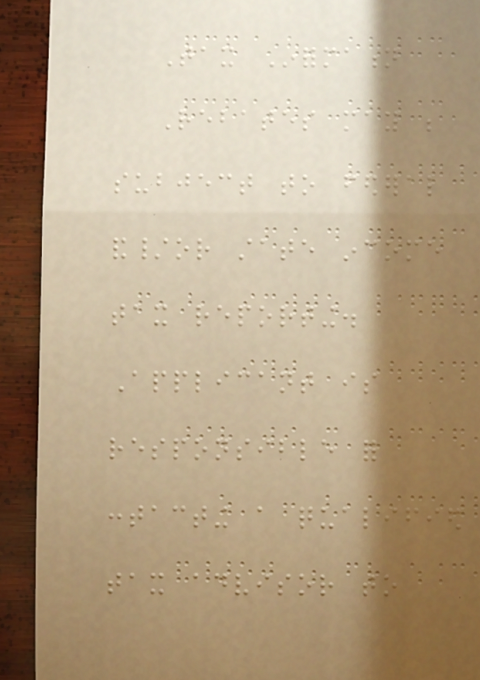Tax Information
Rebates may be
subject to federal
and/or state income
tax reporting.
Applicant is
responsible for
contacting a qualified
tax advisor to
